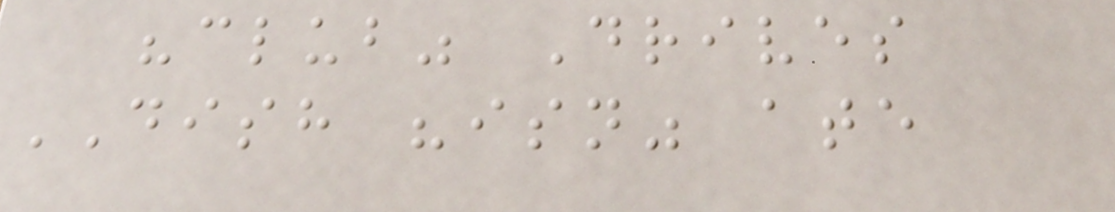"club" Drives
DISH "isn" ate
